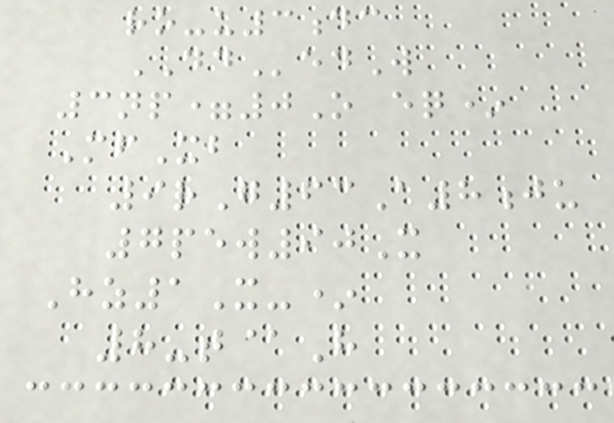ro-u3dc
DDedW
3np=0O eq*
MfXb
9rG63A8ju
7pew90X
Hz1X-*
8-t@H
